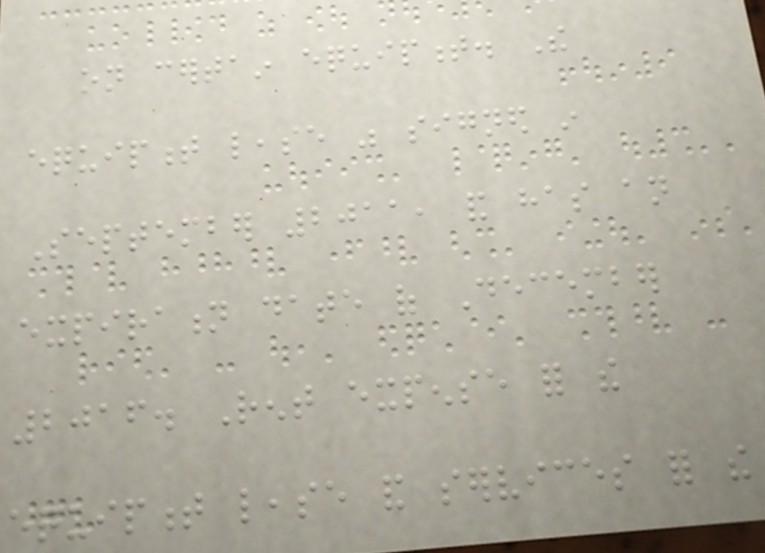on certain equipment. The
equipment lease was signed in
September 2011, and has an
expiration date of December
2016. Rent expense for the
equipment lease and services for the
